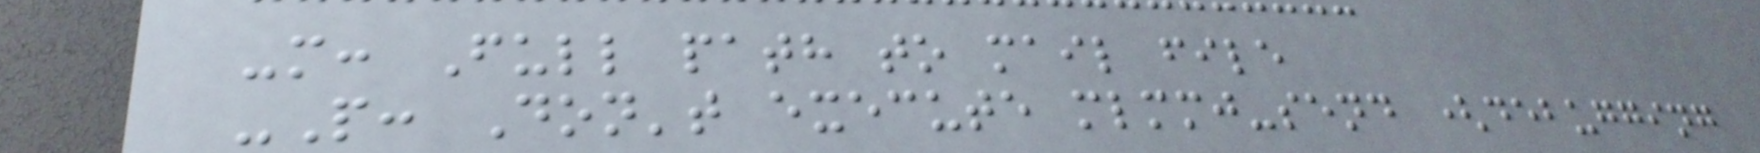-m: Full path to mail file
-P: Don't execute mlmmj-send (debugging
